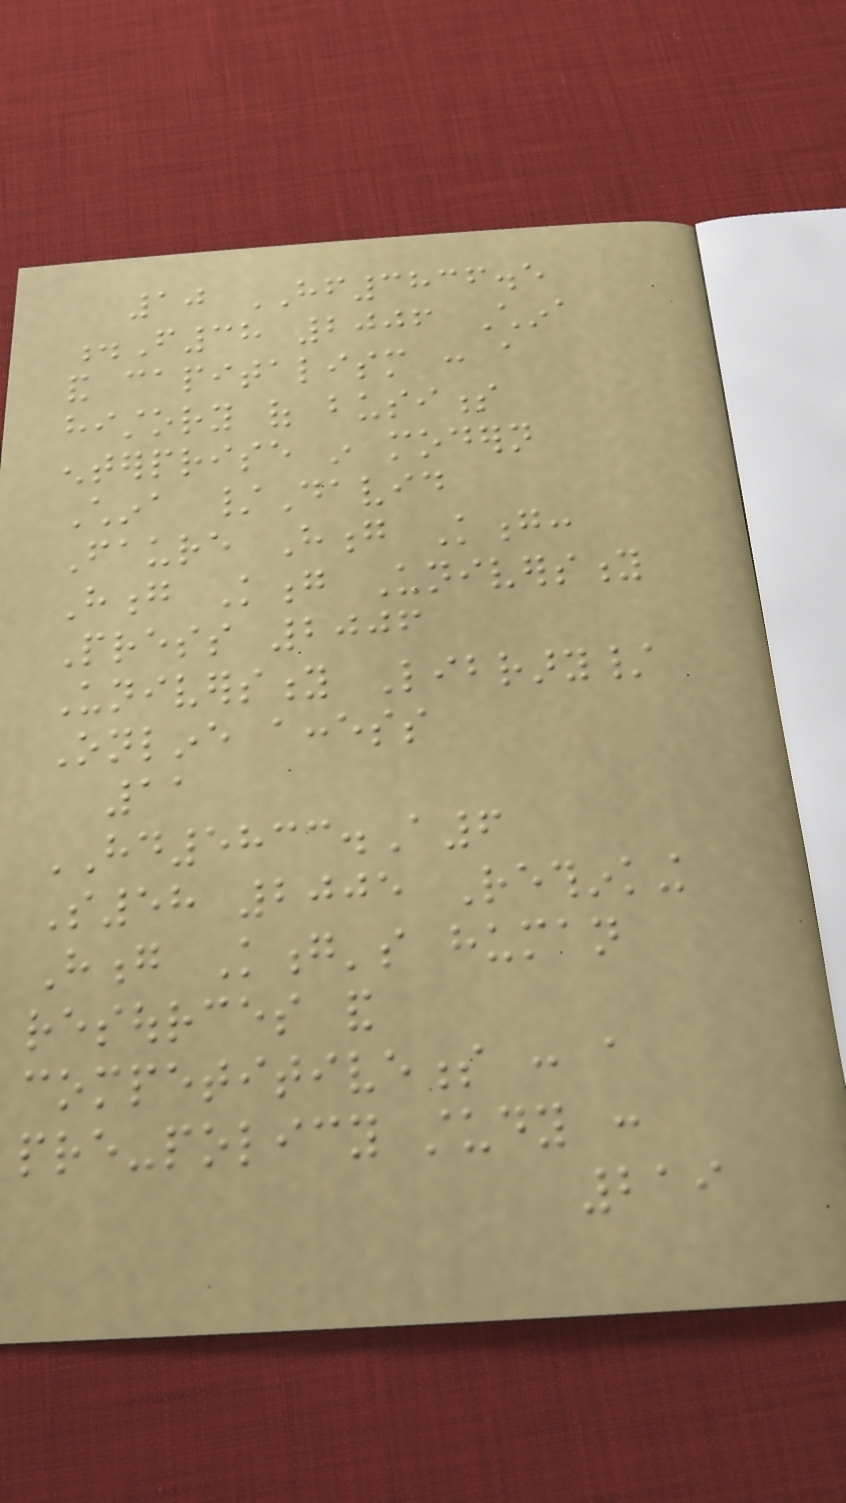10 HF3836.5
.F38 2006 China
and capitalism : a
history of business
enterprise in modern
China /David
Faure Hong Kong:
Hong Kong University
Press 2006
University Library/
Online access
11
HD5833.A6
S58 2005 Rethinking
Hong Kong's human
resources and
competitiveness : a
pre-policy study :
219
